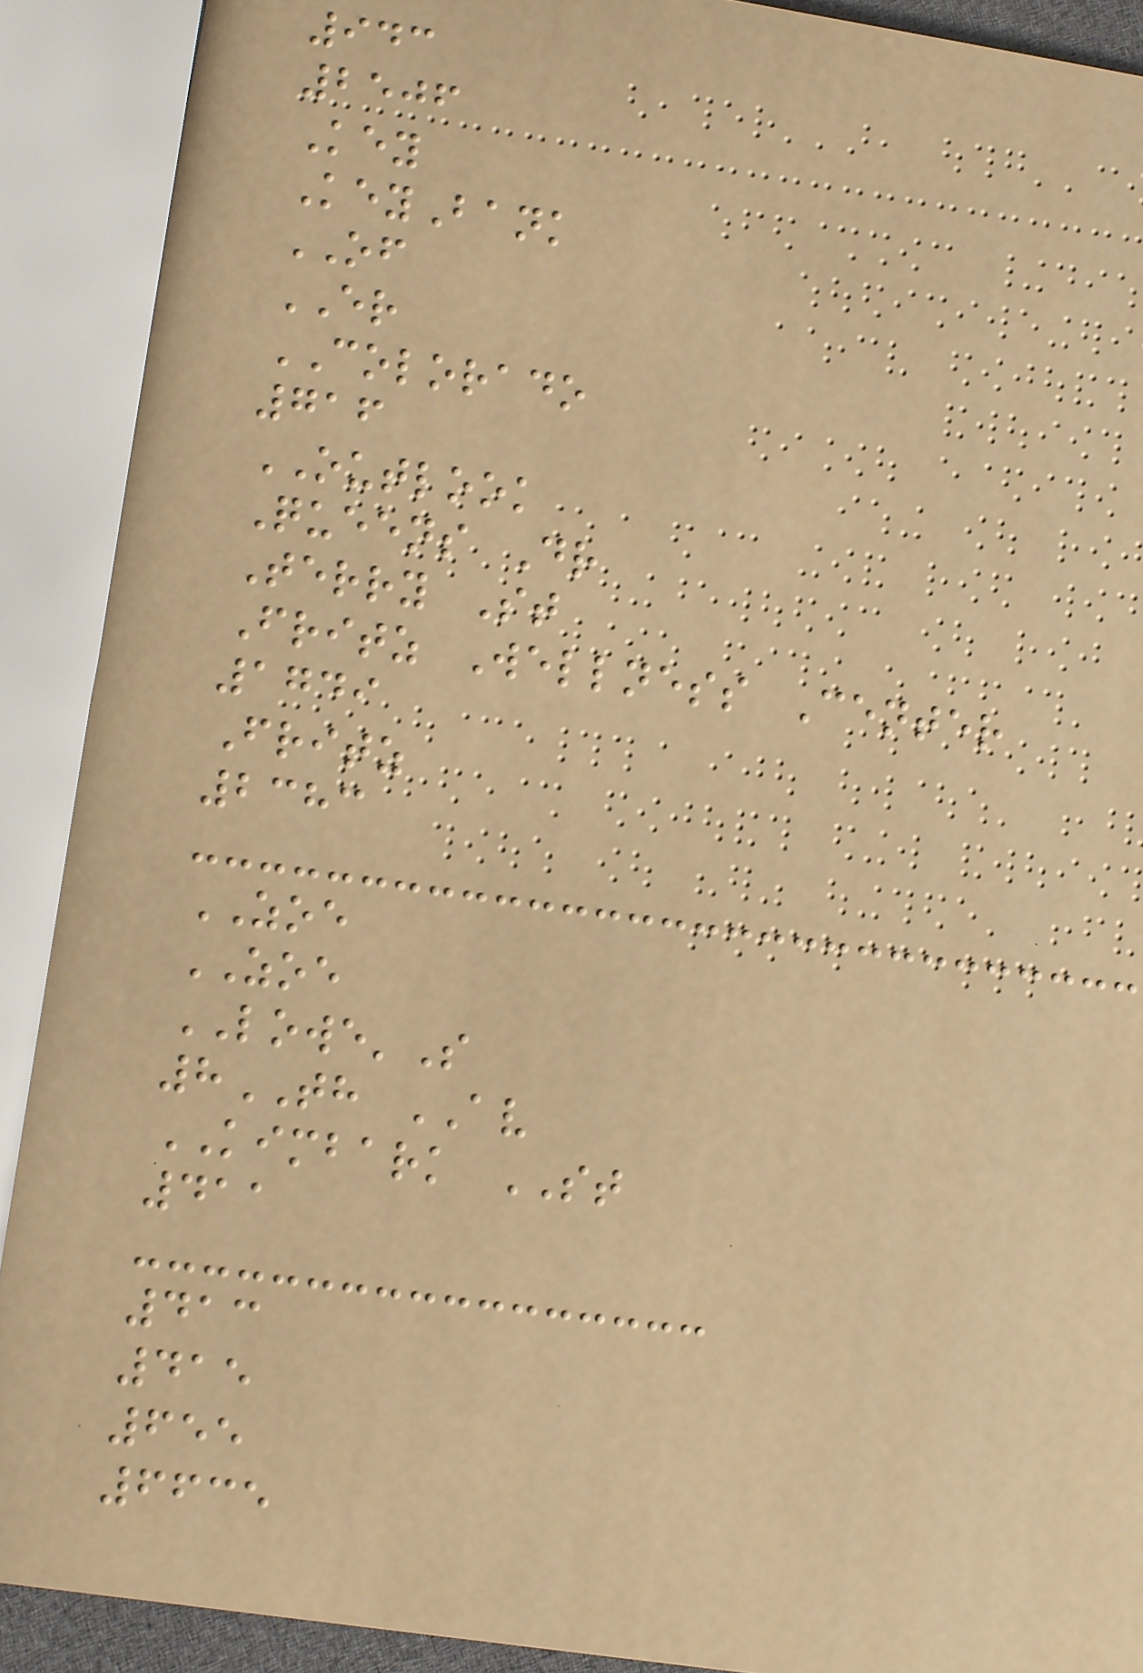943
2506
Key
KeyBank
OF
ER
COLORADO
716
OUTLOOK
Queens Dr
Terry St
Fritz Wellness Center
1749
Fritz
2383
ZOE
ZOE
LOWE'S
8TH AV
KIMBARK ST
411
413
415
655
6635
